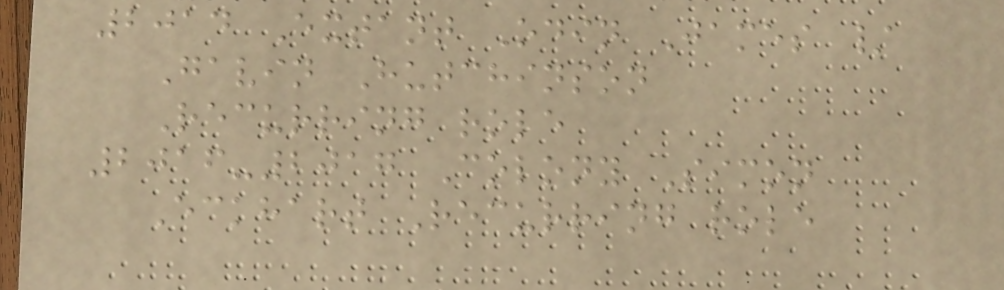2014 Extant Odin James /
Gavin Hutchinson
Recurring role
2016-2017 Colony Simon
Eckhart Recurring role
